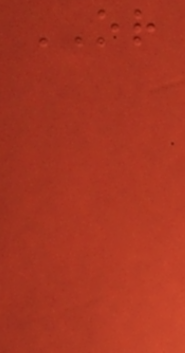OR
